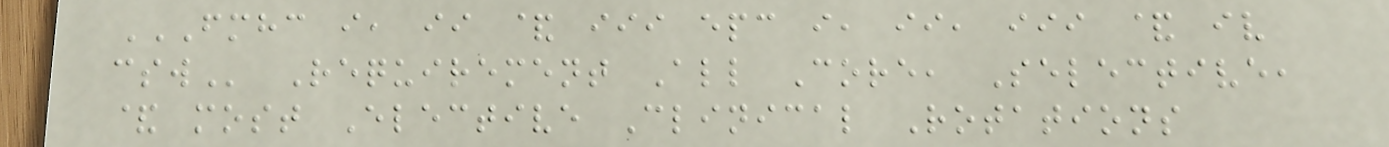FMHC I, II & III EPC I, II, III & IV
CSW Requirement All Core, Selective,
& most Elective Clinical Rotations
